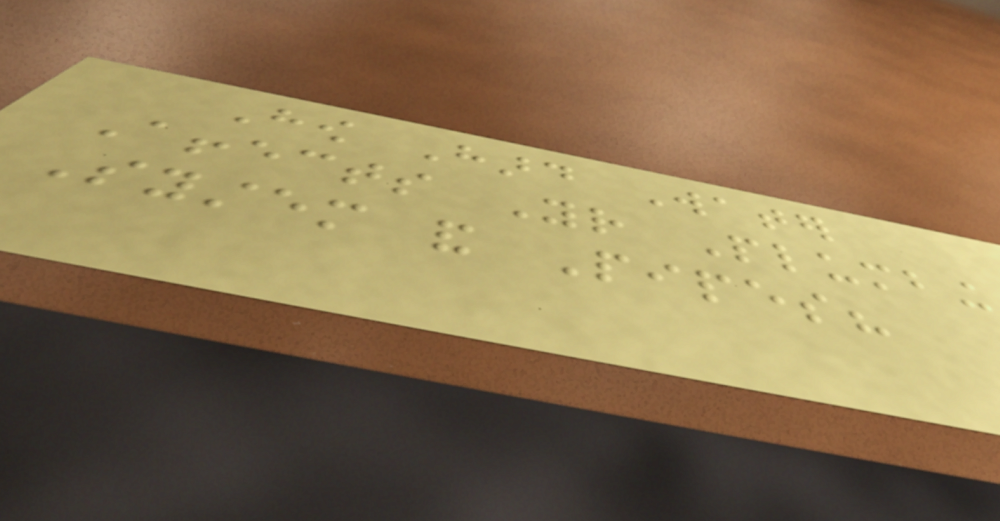How Hard Water
Affects Your Plumbing
System and Pipes?
